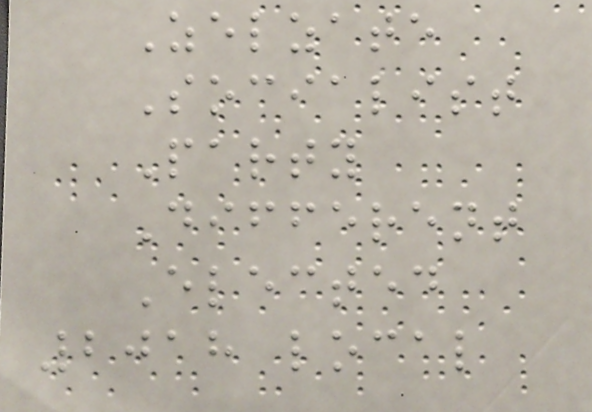Zelzate
Socialist
Party
Different
Elected
2018 local
